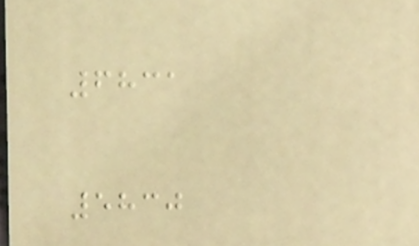6831
5830
